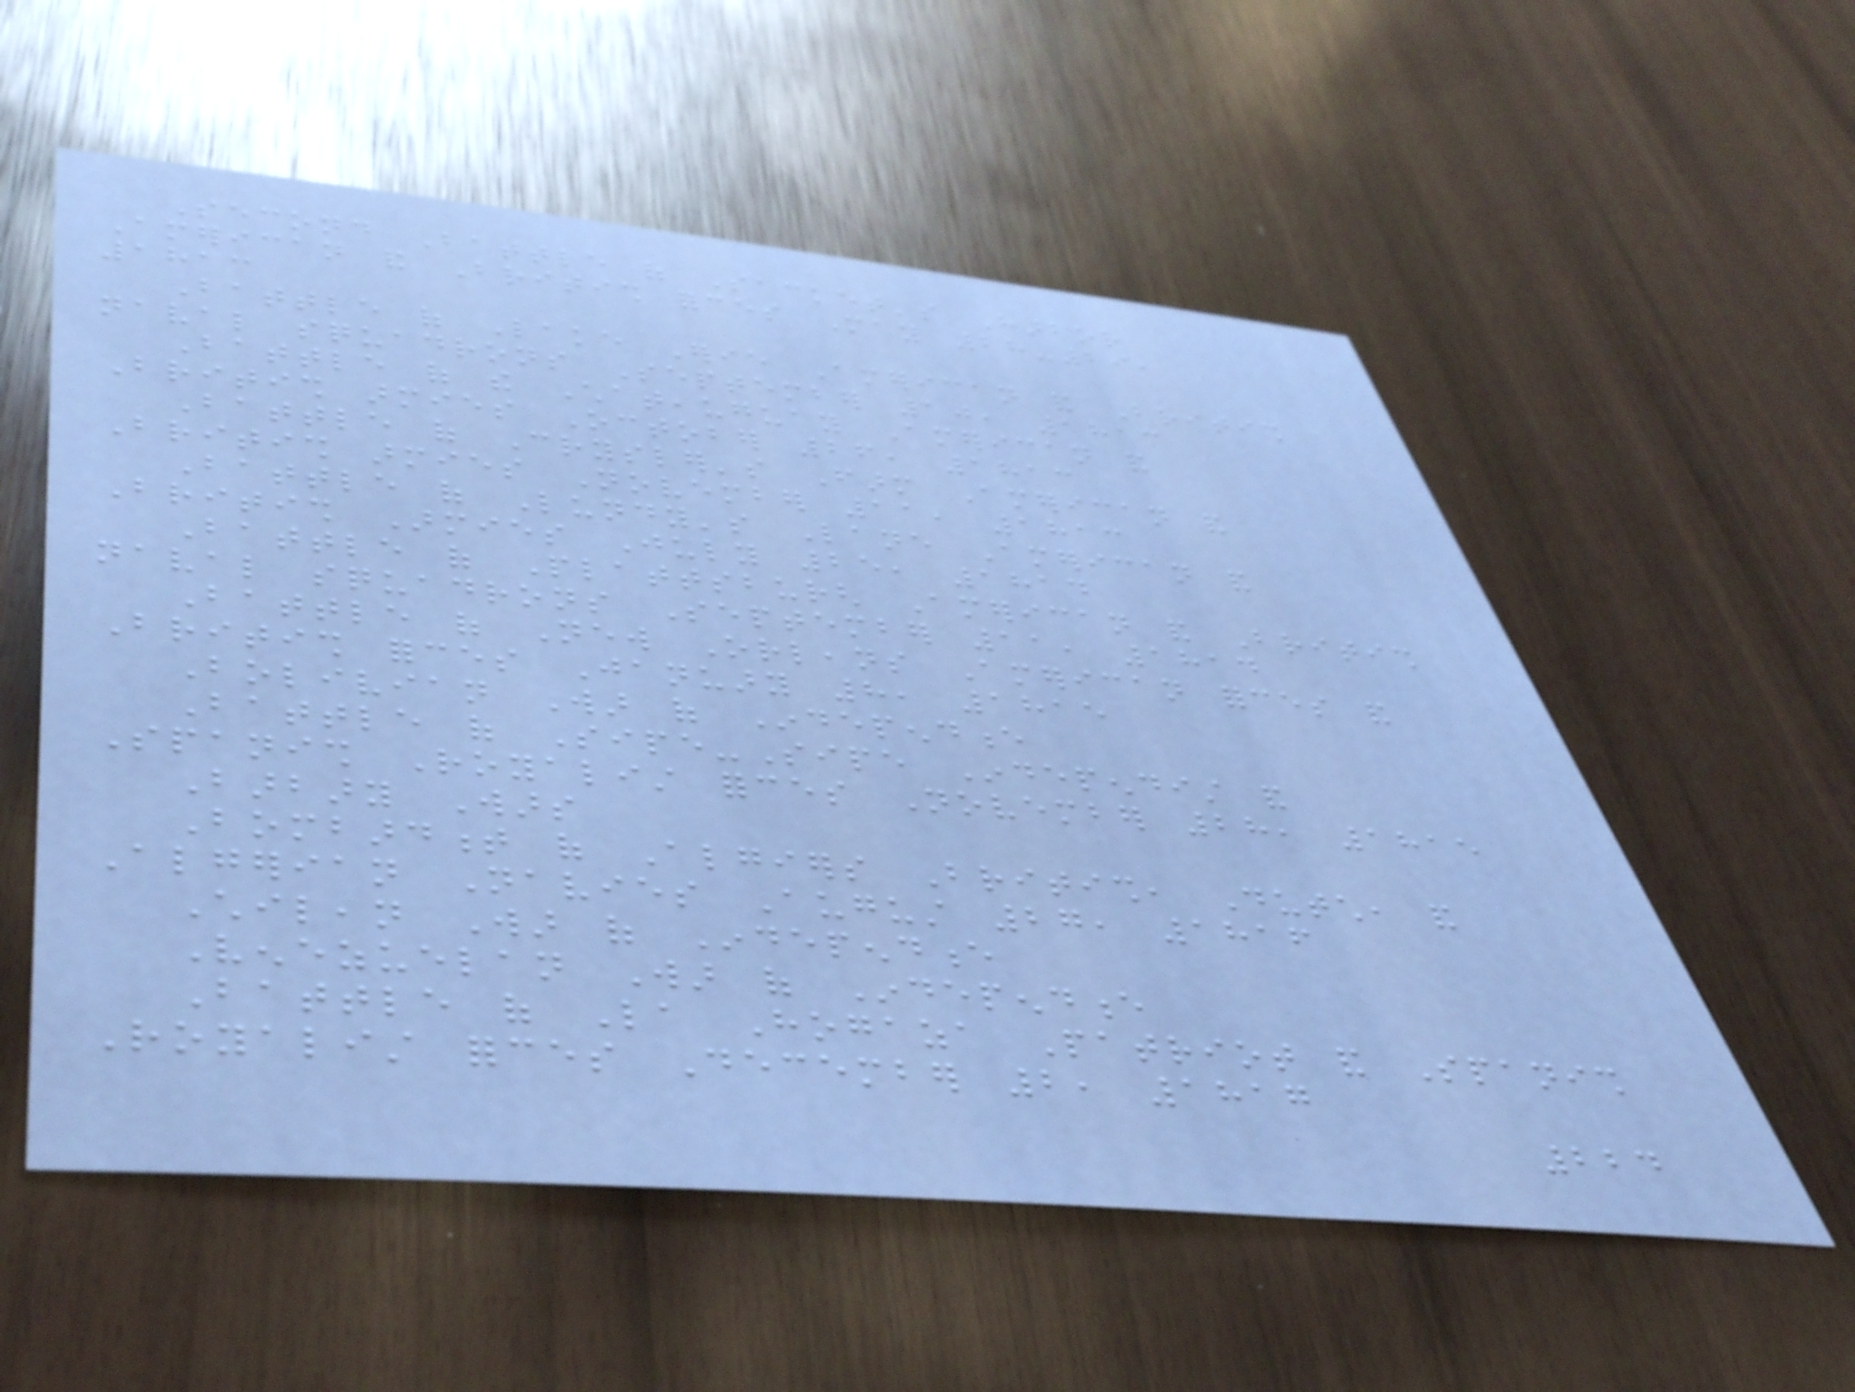Second Battle of Sacket's Harbor
American and British forces May 28-29,
1813
Battle of Lake Erie American and British
naval squadrons September 10, 1813
Battle of the Chateauguay American and
British armies October 26, 1813
Battle of Crysler's Farm American and
British armies November 11, 1813
Battle of Lundy's Lane American and
British Armies July 25, 1814
Battle of Plattsburgh American and British
naval squadrons September 11, 1814
Battle of New Orleans American forces and
British forces January 8, 1815
Bolivian War of Independence
Battle of Sipe-Sipe Independist and
Spanish Royalist forces November 28, 1815
Barbary Wars
Bombardment of Algiers British, Dutch, and
Algerian Navies August 27, 1816
Chilean War of Independence
Venezuelan War of Independence
Battle of La Hogaza Patriot and Spanish
Royalist forces December 2, 1817
224
